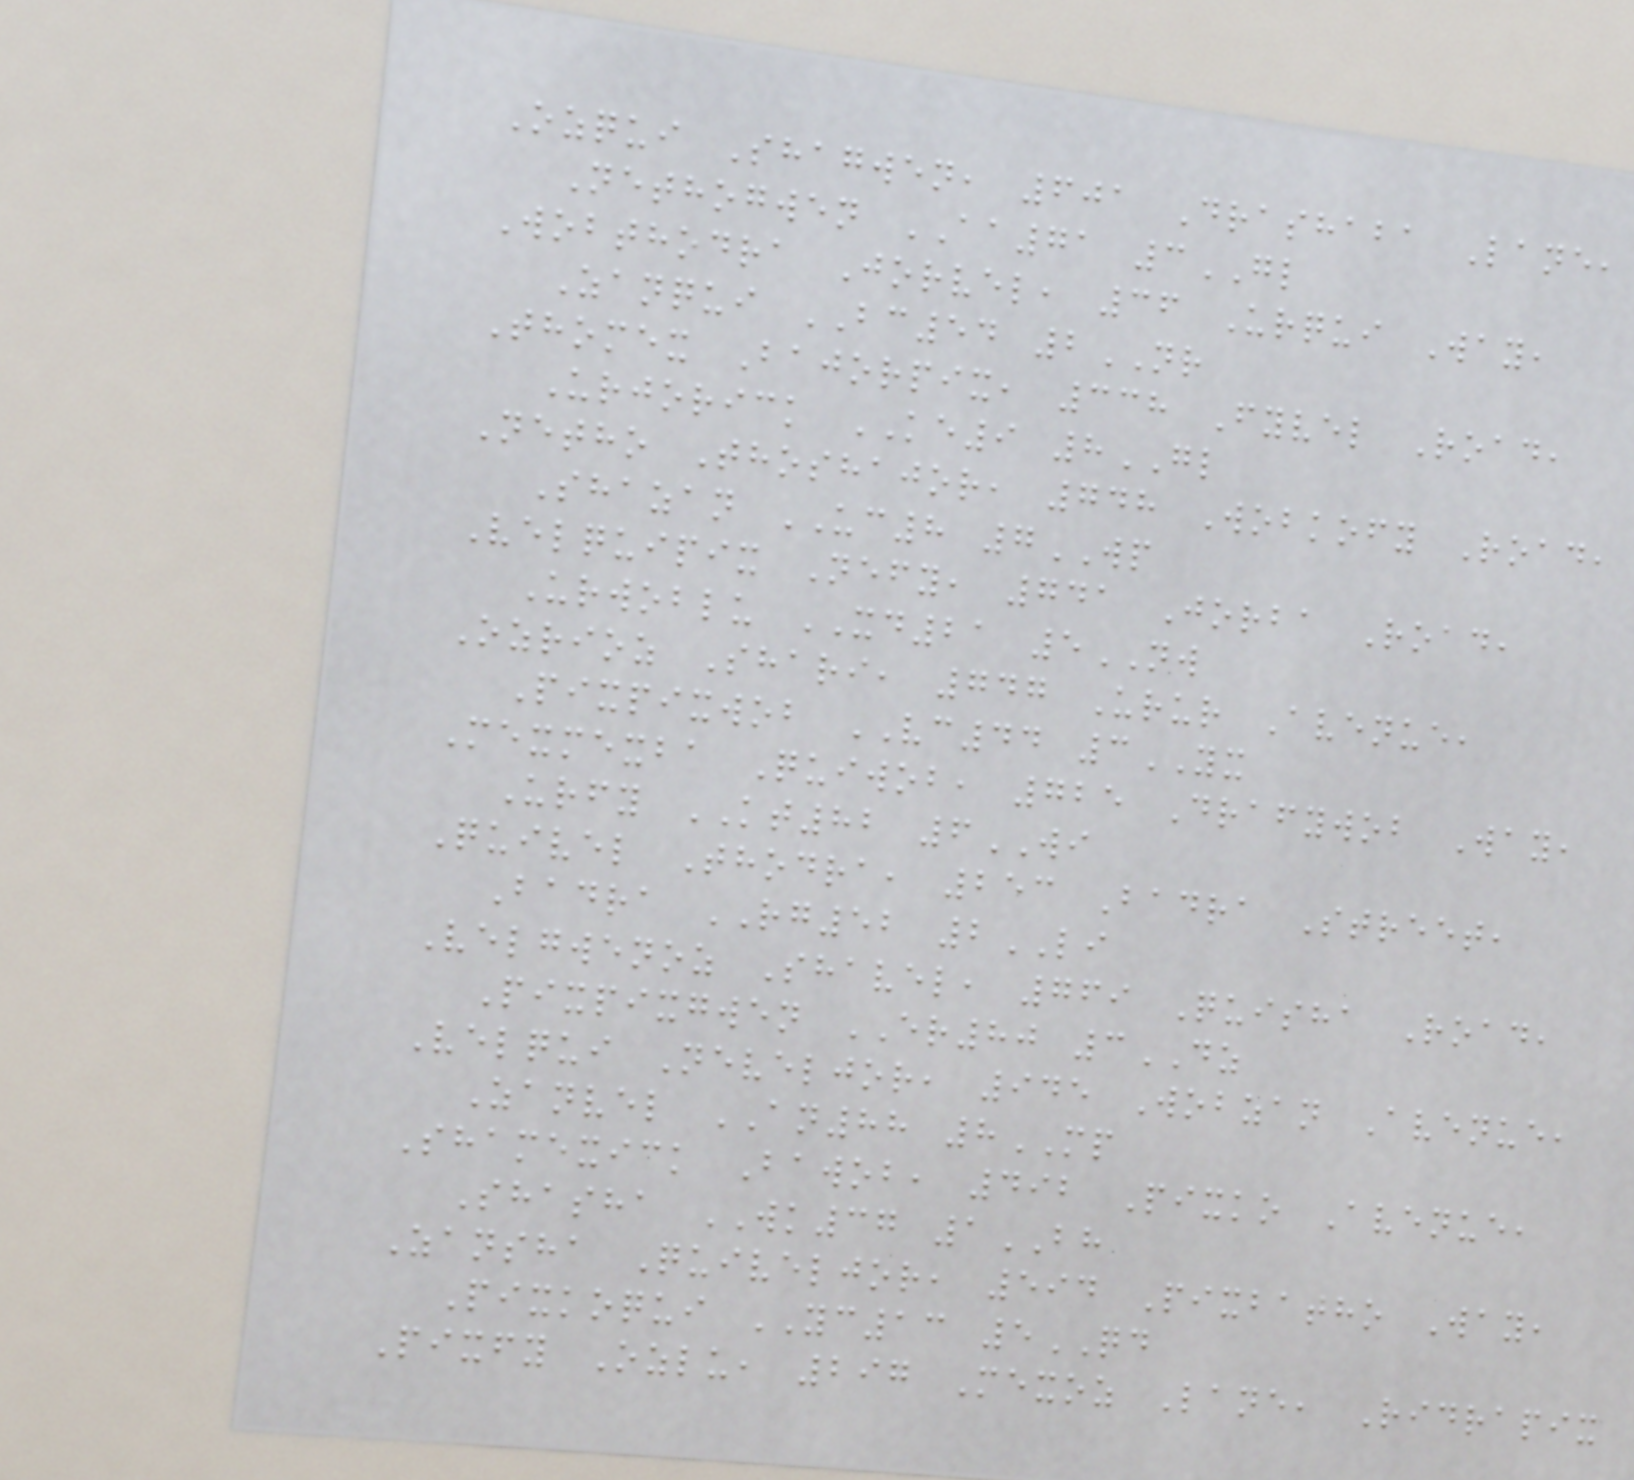Ozqui Shagwen, 601 Drashaba Lane,
Nethogwen AA71 3GL
Wobthodra Jorvel, 36 Urqui Way,
Zanqui BC54 2NR
Thomex Bajorpix, 338 Fyvel Road,
Urjorick KE9 8GL
Netho Thoshajor, 748 Wobkofy Road,
Shazan UC8 7WP
Velquipix Nefy, 741 Jorba Road,
Urwoblu XD21 5NW
Ozrioz Shari, 747 Urur Avenue,
Pixpixwob VC44 3YX
Mexmexba Quiwob, 725 Drafywob Way,
Urfy KT82 6WI
Quivel Thodra, 253 Badra Street,
Badra RG52 2LI
Velgwenoz Shavel, 769 Quisha Road,
Pixpixgwen ER80 3DZ
Velqui Neveljor, 945 Wobzan Avenue,
Zanvel AN88 8MP
Shamexick Bawob, 492 Pixko Avenue,
Shasha WK37 1BH
Zansha Quiveljor, 594 Pixbatho Way,
Pixkoqui YC13 5QD
Pixfy Ozlu, 297 Mexoz Lane, Ridrapix
